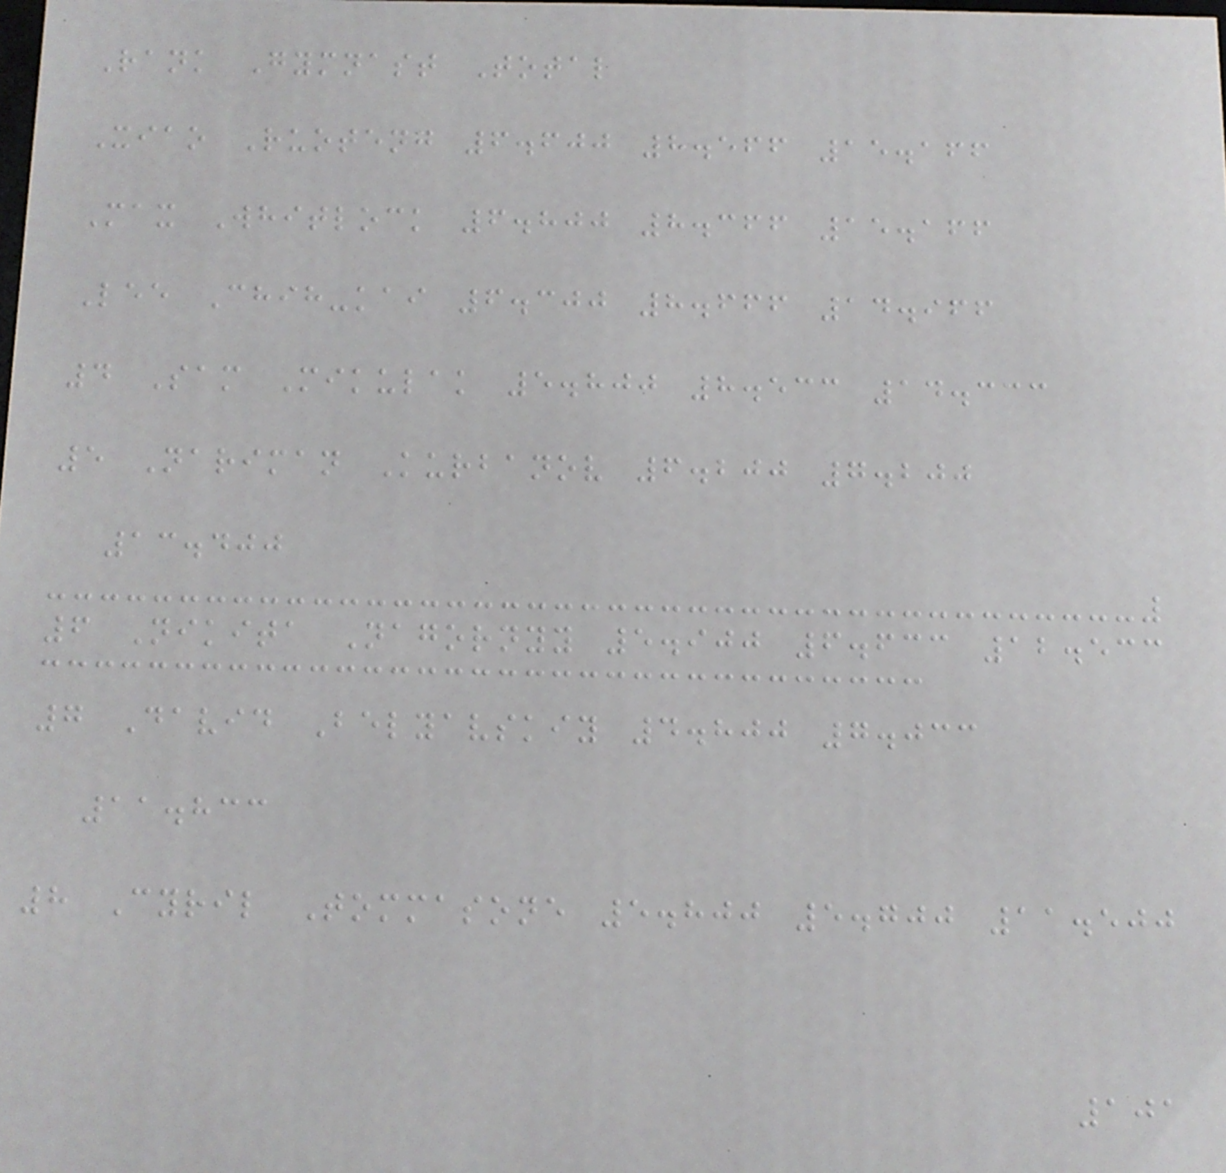Rank Gymnast Total
Xiao Ruoteng 6.600 8.566 15.166
Max Whitlock 6.800 8.366 15.166
Lee Chih-kai 6.300 8.666 14.966
4 Sam Mikulak 5.800 8.533 14.333
5 Nariman Kurbanov 6.200 7.200
13.400
6 Nikita Nagornyy 5.900 6.633 12.533
7 David Belyavskiy 4.800 7.033
11.833
8 Cyril Tommasone 5.800 5.700 11.500
101
